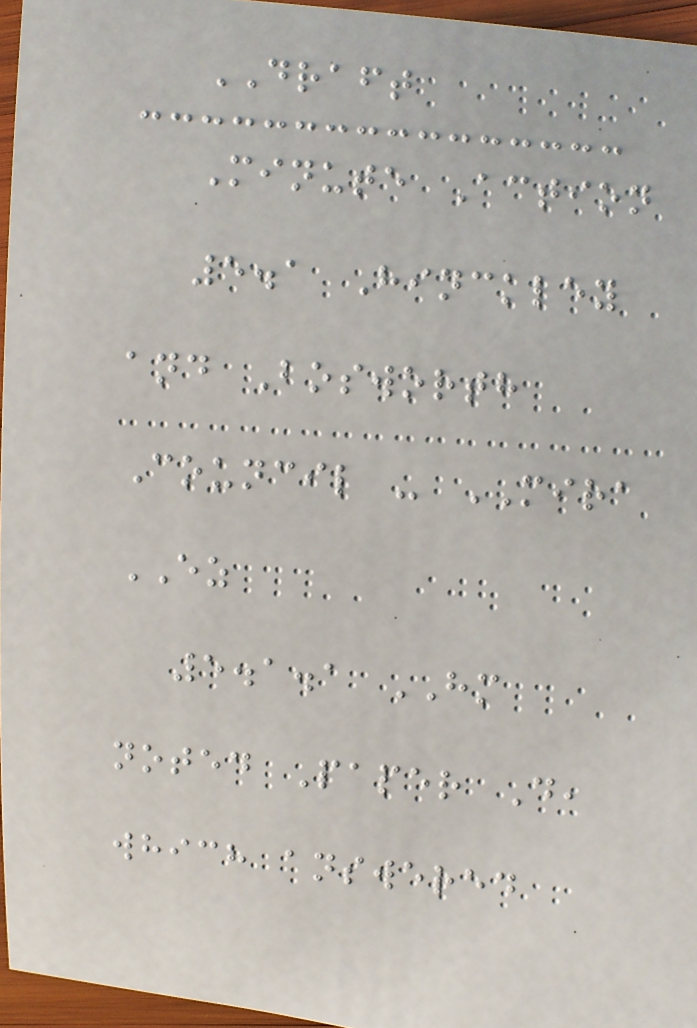DRAFT
Minute Action
5.1 Hinckley
and Bosworth
Council - MIRA
EZ
5.1.1 HM
noted Paper D,
which answered
